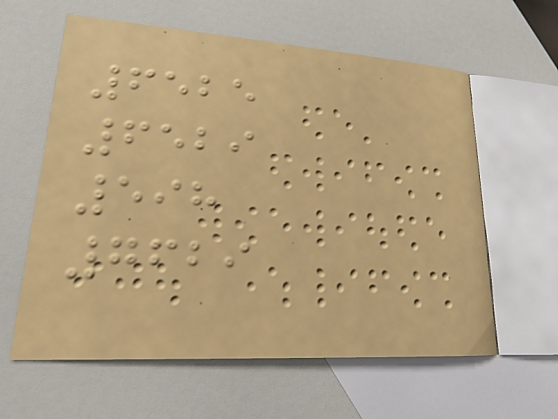6525
6529
598
7629
